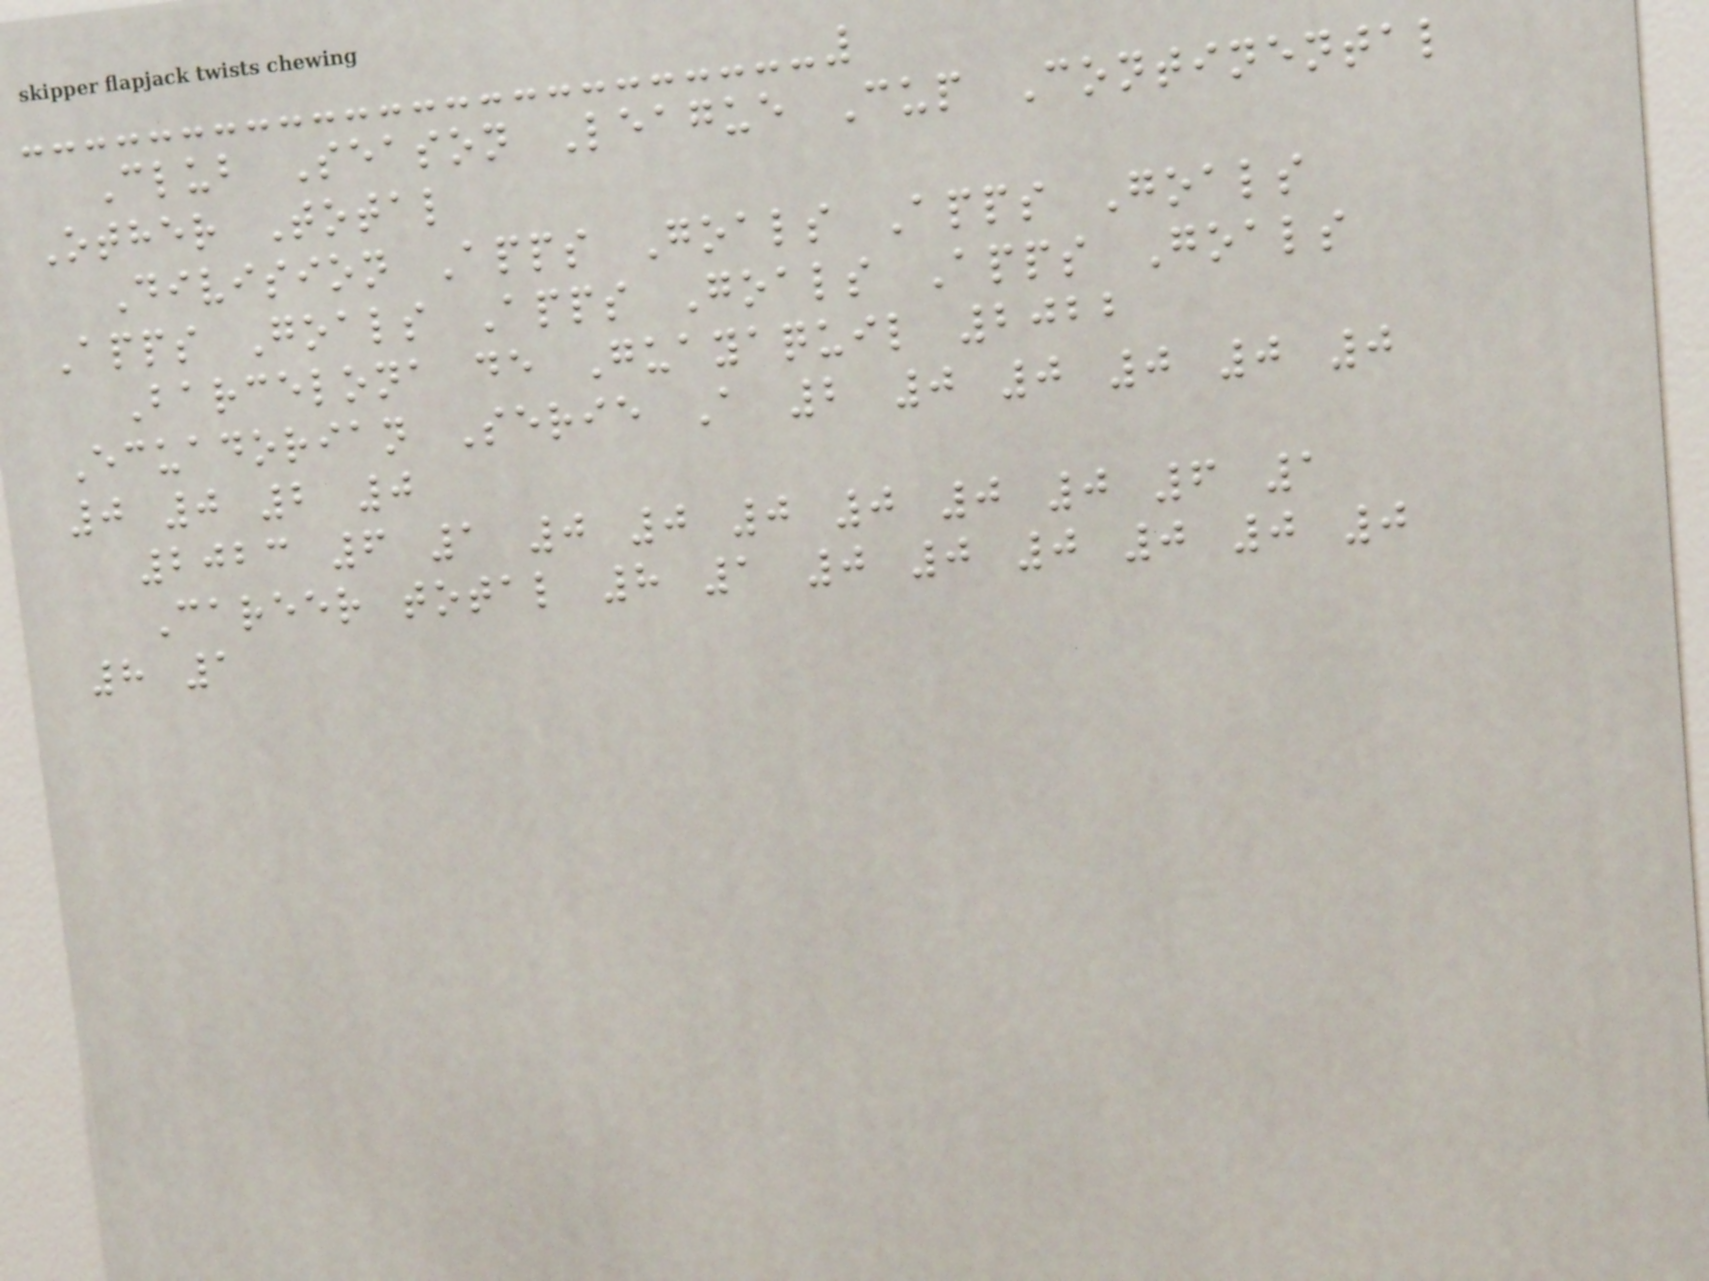Club Season League Cup Continental
Other Total
Division Apps Goals Apps Goals
Apps Goals Apps Goals Apps Goals
Barcelona de Guayaquil 2022
Ecuadorian Serie A 2 0 0 0 0 0
0 0 2 0
2023 6 1 0 0 0 0 0 0 6 1
Career total 8 1 0 0 0 0 0 0
8 1
